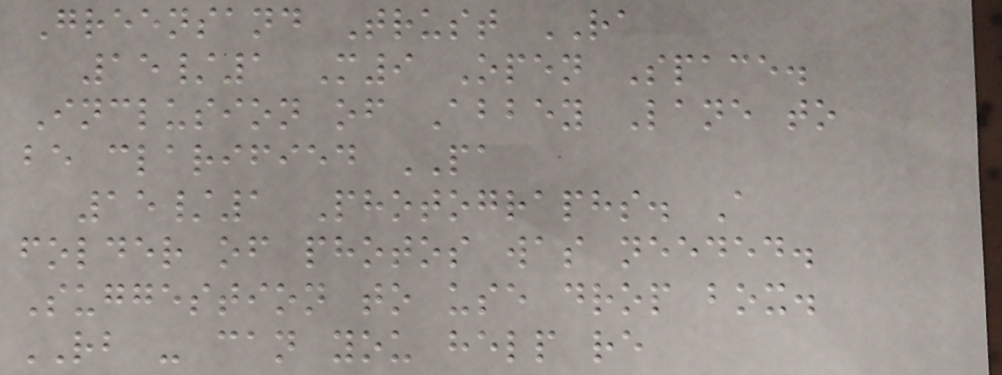Greensand Trust RA
15/1 M9 Open Space.
Inclusion of Abbey Lane to
be clarified PA
15/1 Photographs. A
folder of photos was needed.
Suggestion to use drop box.
RB - can you help re
